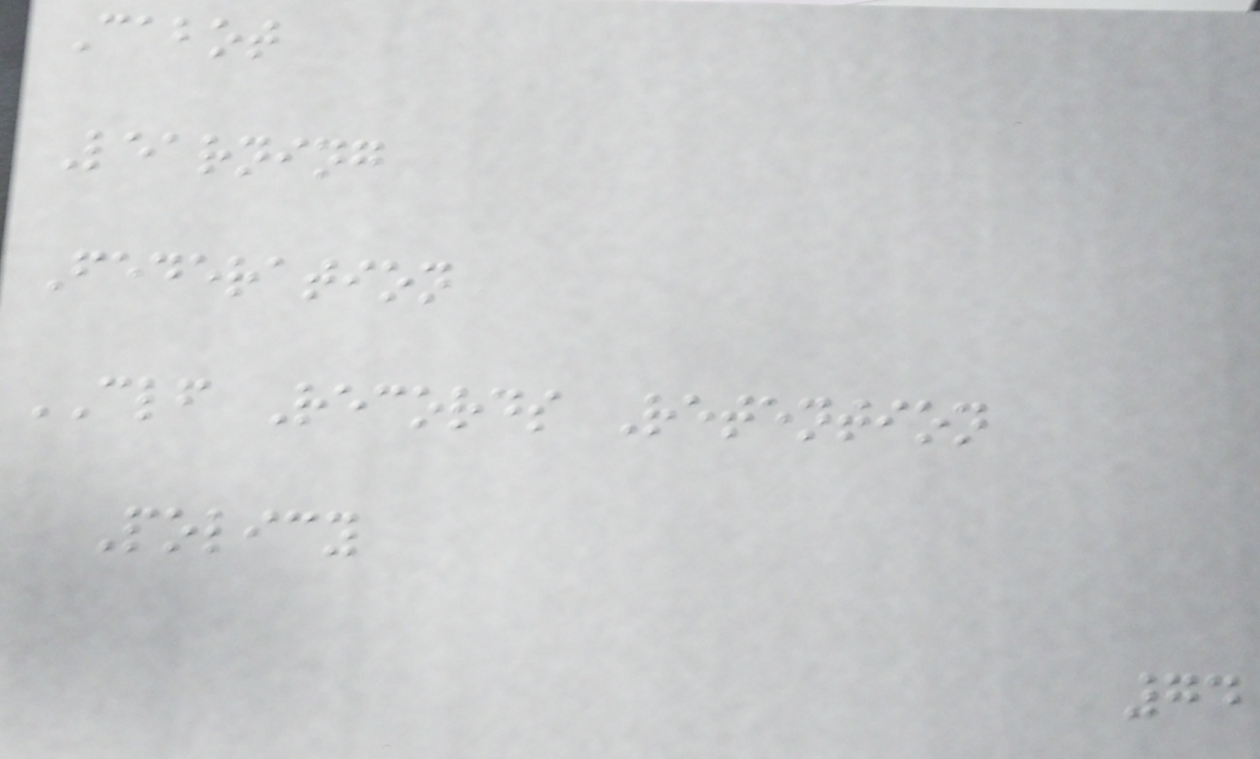Cabot
Learning
Federation
CLF Records Retention
Policy
74
